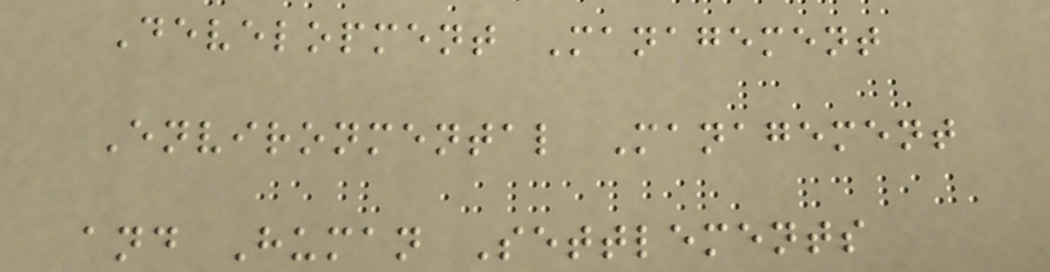Development Management
Environmental Management
and Human Settlements
